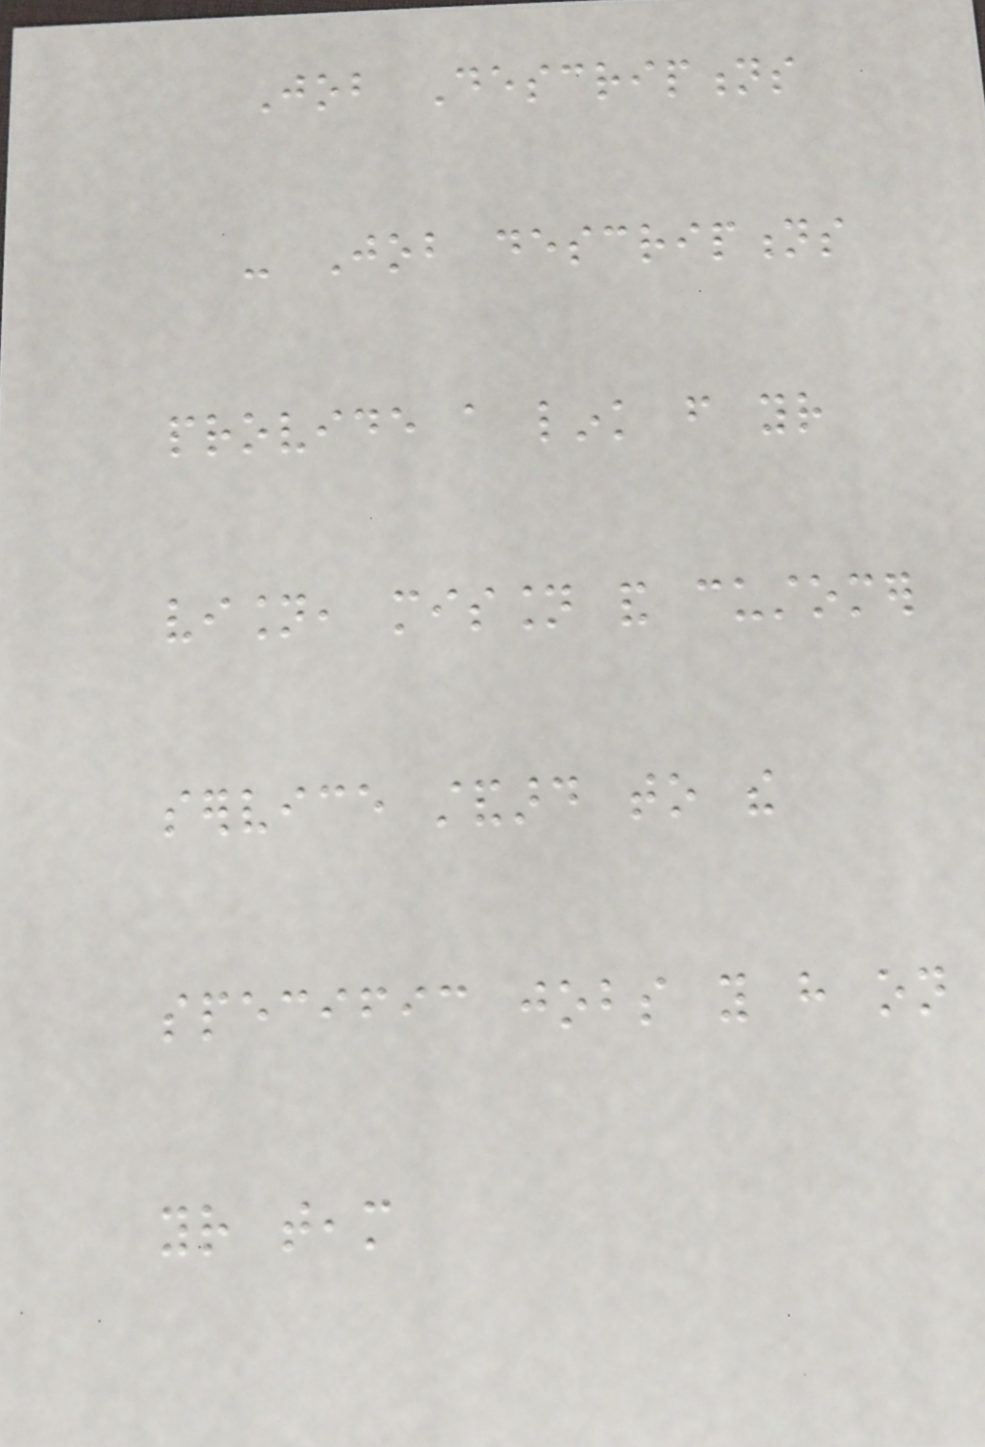Job Descriptions
- Job descriptions
provide a link from your
vision, mission and customer
service standard to the
specific jobs you have on
your team
